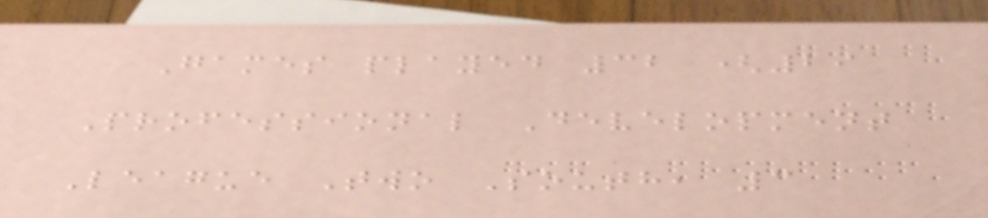Games played 32 (29
Professional Development
League Two South, 3
